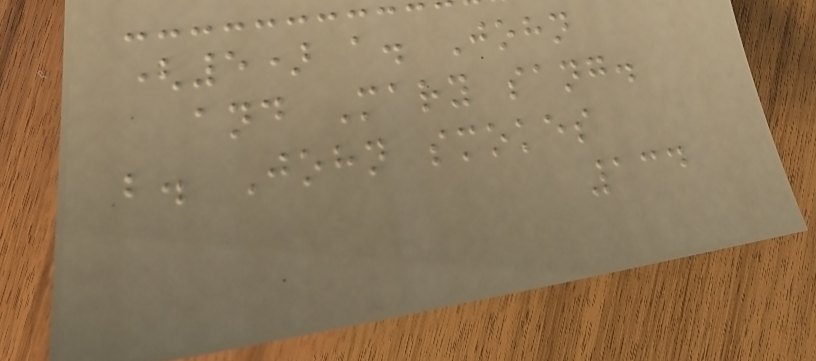(5) a. John
and Mary sang.
b. John smokes
134
